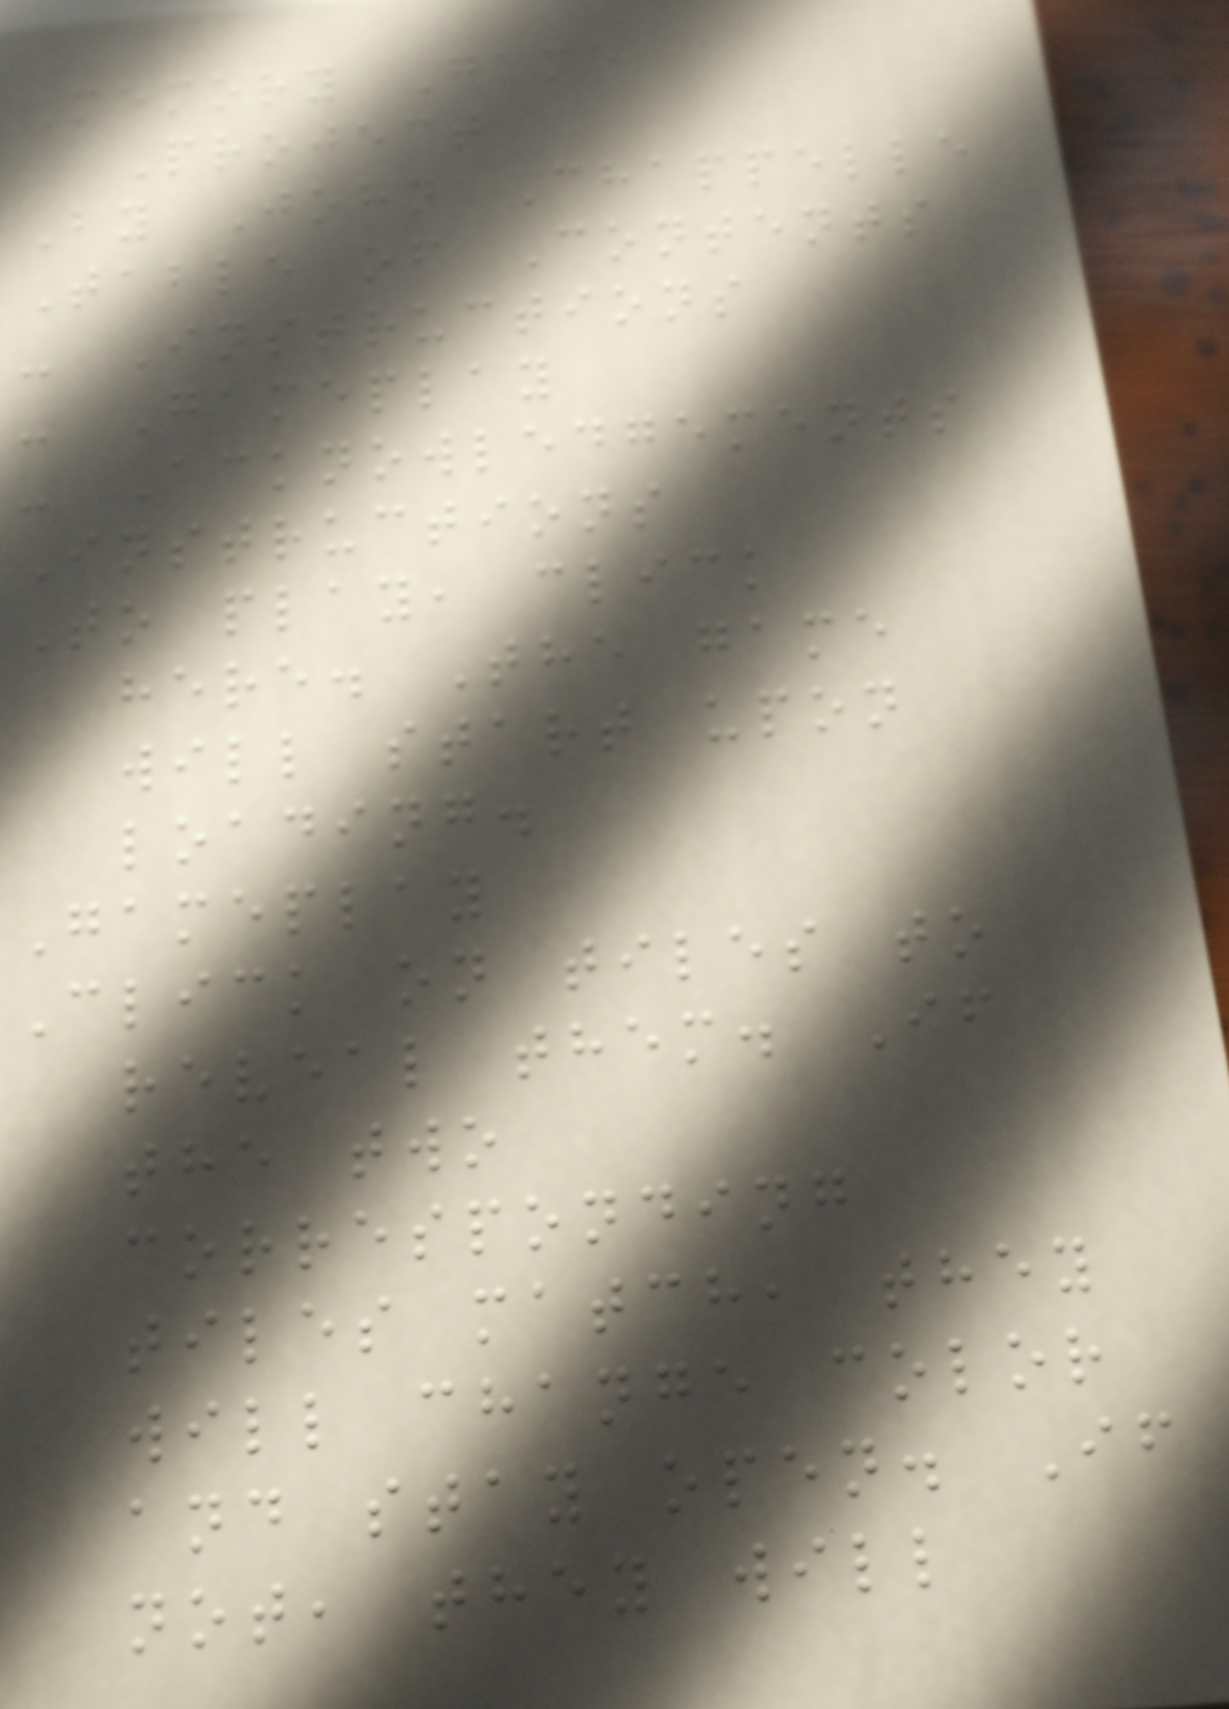Memory Game
Project
By John Chappelle
Table of Contents
- Instructions
- Gameplay
- Acknowledgements
Instructions
To play, click
here. The game
will start upon
loading.
Gameplay
Click on tiles to
reveal them. If
the two
corresponding
tiles match, they
will change color
and stay open. If
not, they will
